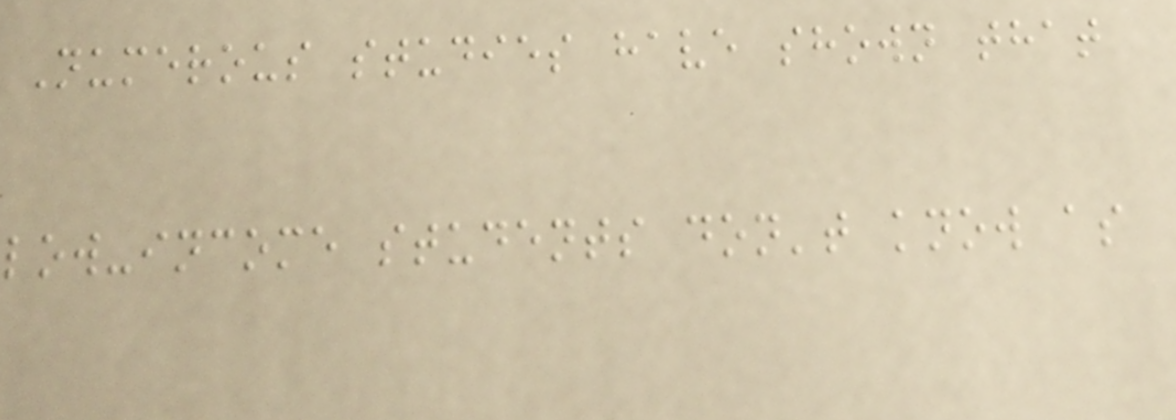Numerous studies have shown that
low-income students don't know as
